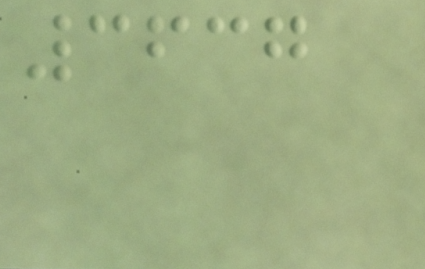3637
